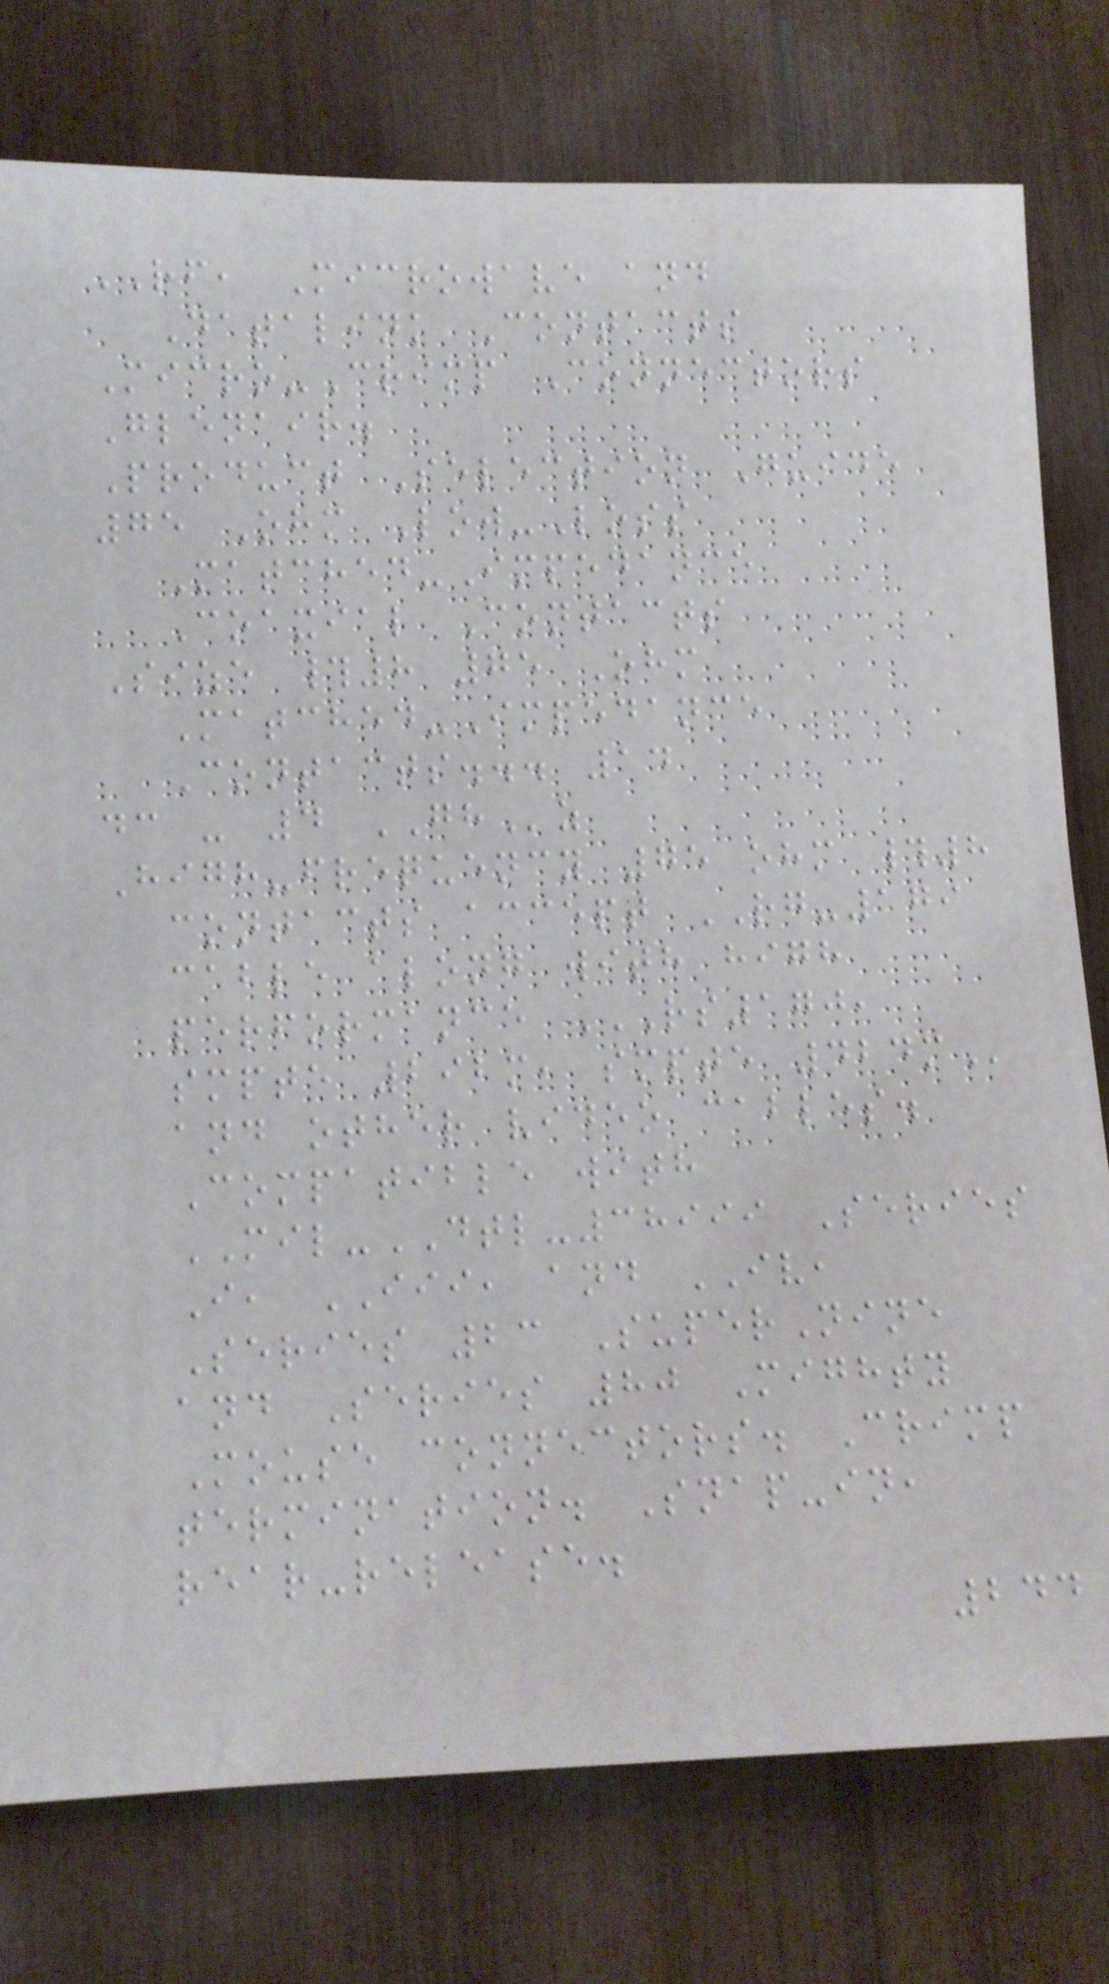RF, Microwave and
Datalink Contacts
Micro-Crimp Connectors
Glenair.
Product Selection Guide
75 Ohm Low-Loss
Matched-Impedance
Coaxial Contacts
Size #8 75 Ohm
Matched-Impedance
Contacts... 14
dc - 4 GHz
High-frequency 75 ohm #8
contacts accept RG-179
cable along with high
performance RS170,
SMPTE 292M, SMPTE 424M
and other video cables.
Compatible with
MIL-DTL-38999 Series
I, III, and IV,
Series 23 SuperNine
and Series 80 Mighty
Mouse connectors. Crimp
termination. Snap-in,
rear-release.
244
